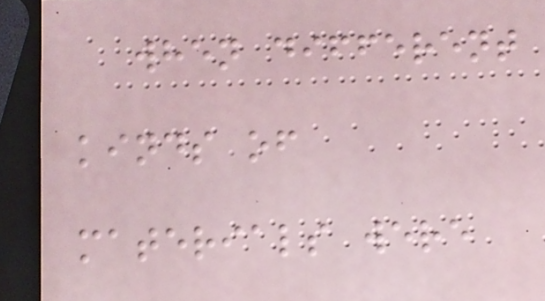when different
kinds of
materials were
